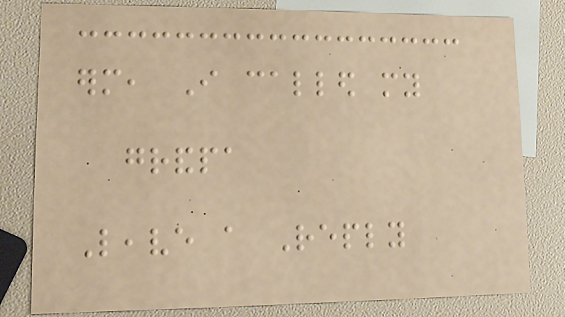erm, I called my
grandpa
Leave a Reply
